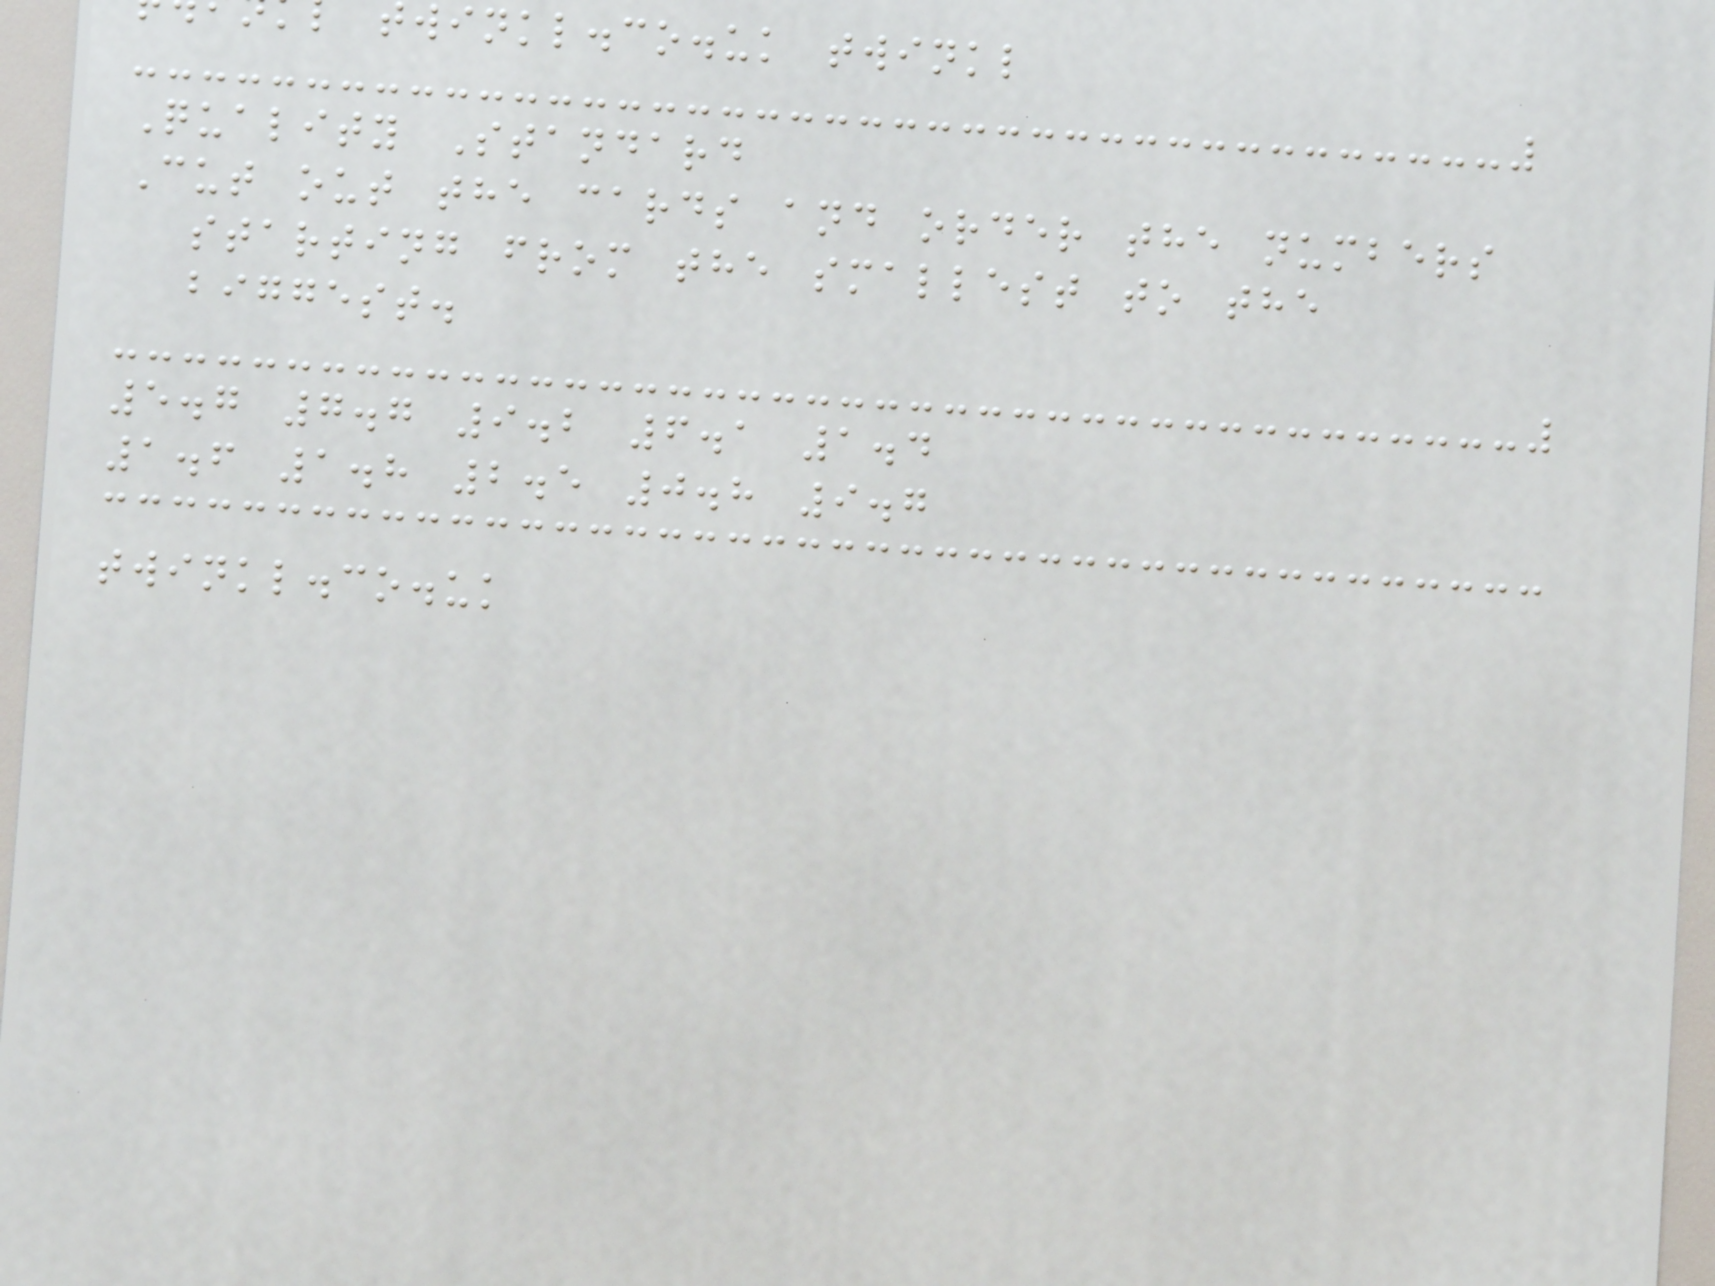winkl.co.uk twinkl
Quality Standard
Cut out the cards and order the numbers
starting from the smallest to the
biggest.
5.7 7.7 9.2 6.1 1.4
1.6 1.8 2.5 0.8 9.7
twinkl.co.uk
